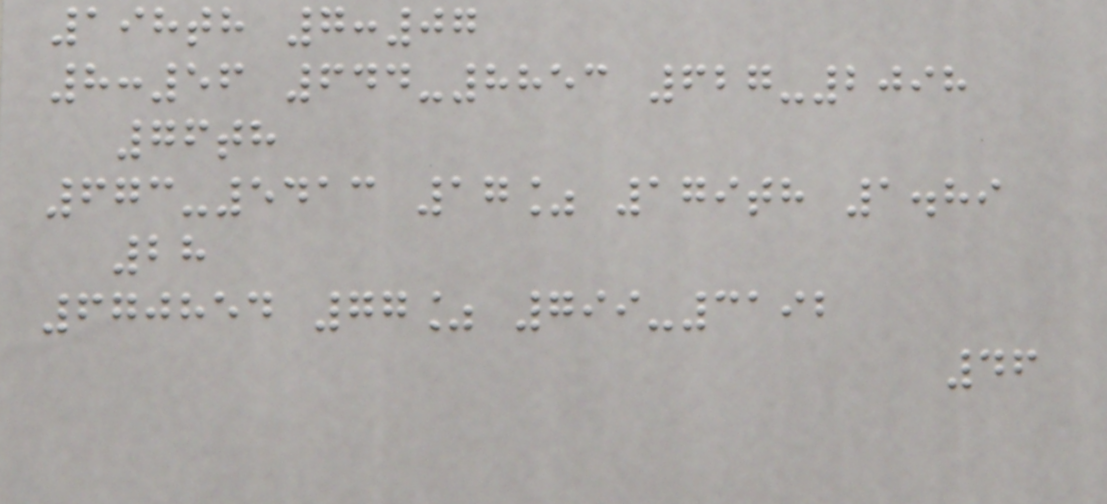198th 7:07
8:56 644-8853 627-2098
76th
673-5413 17% 179th 1.89
28
670854 77% 799-3192
46
